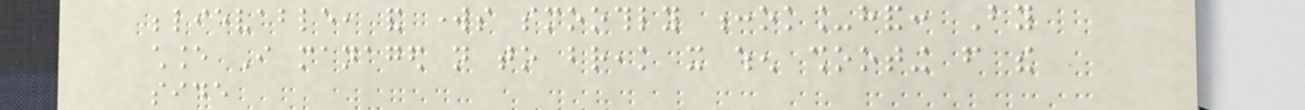believable, and works smoothly :ok_hand: By
chance I managed not to break it when shooting from the
side
